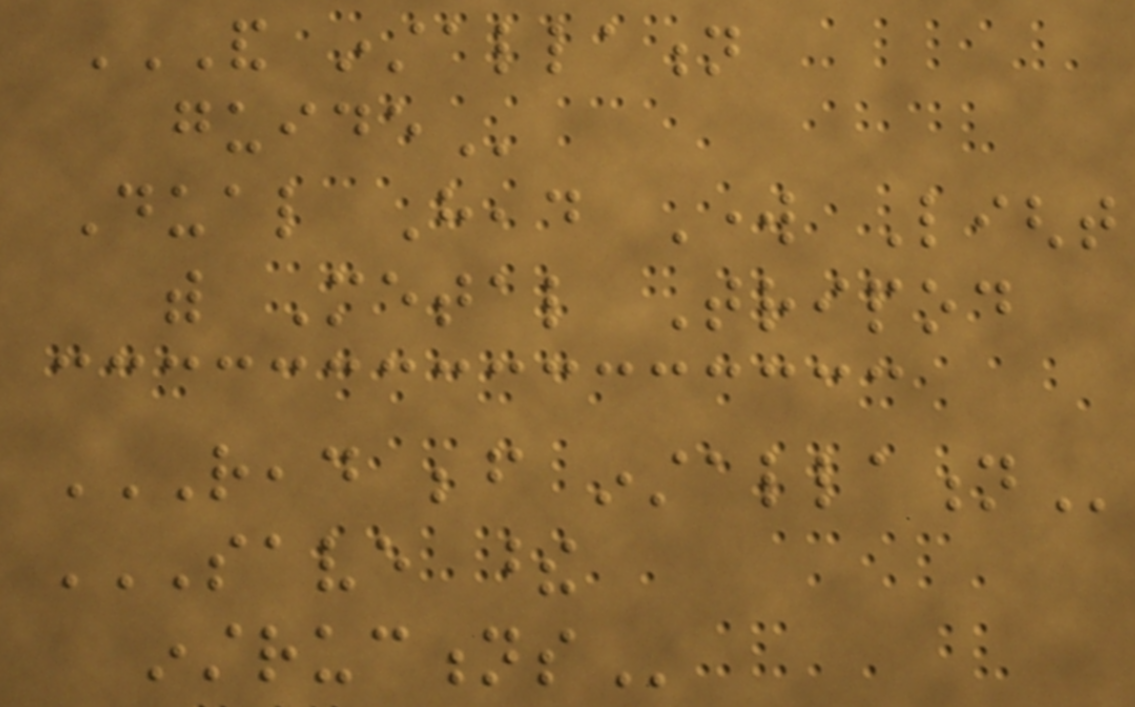AND INSTALLATION
GUIDE
Dual Head Work Light
with Metal Tripod
READ BEFORE INSTALLATION
SAVE THESE
INSTRUCTIONS
